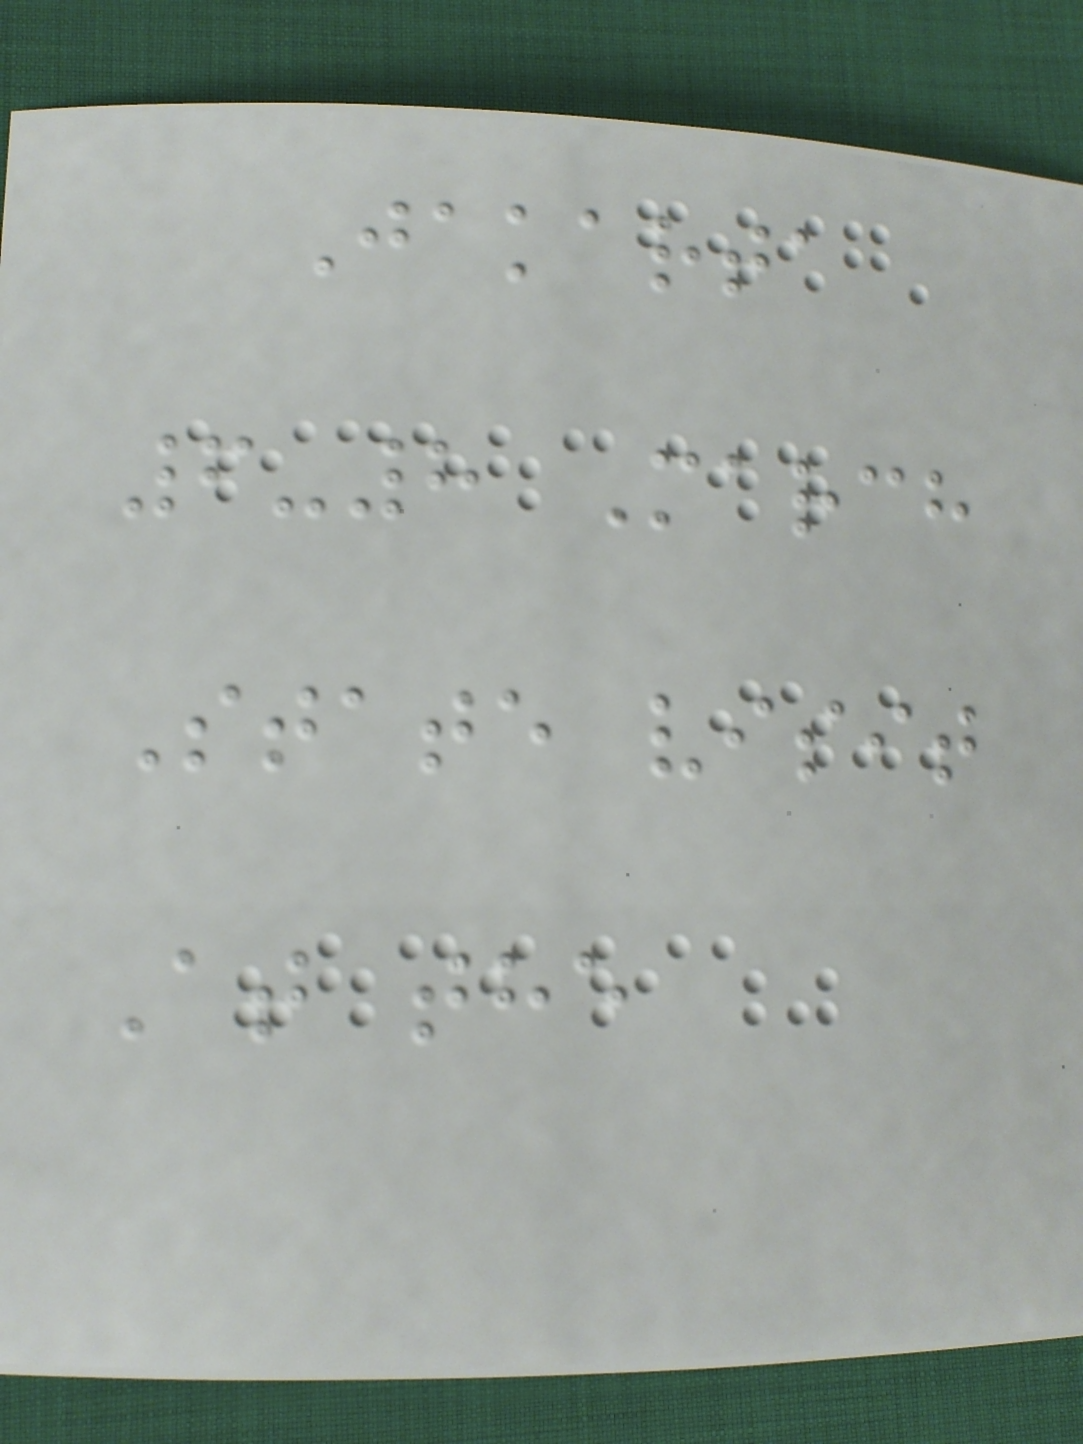Jakarta
6-8 March
State visit
At the
